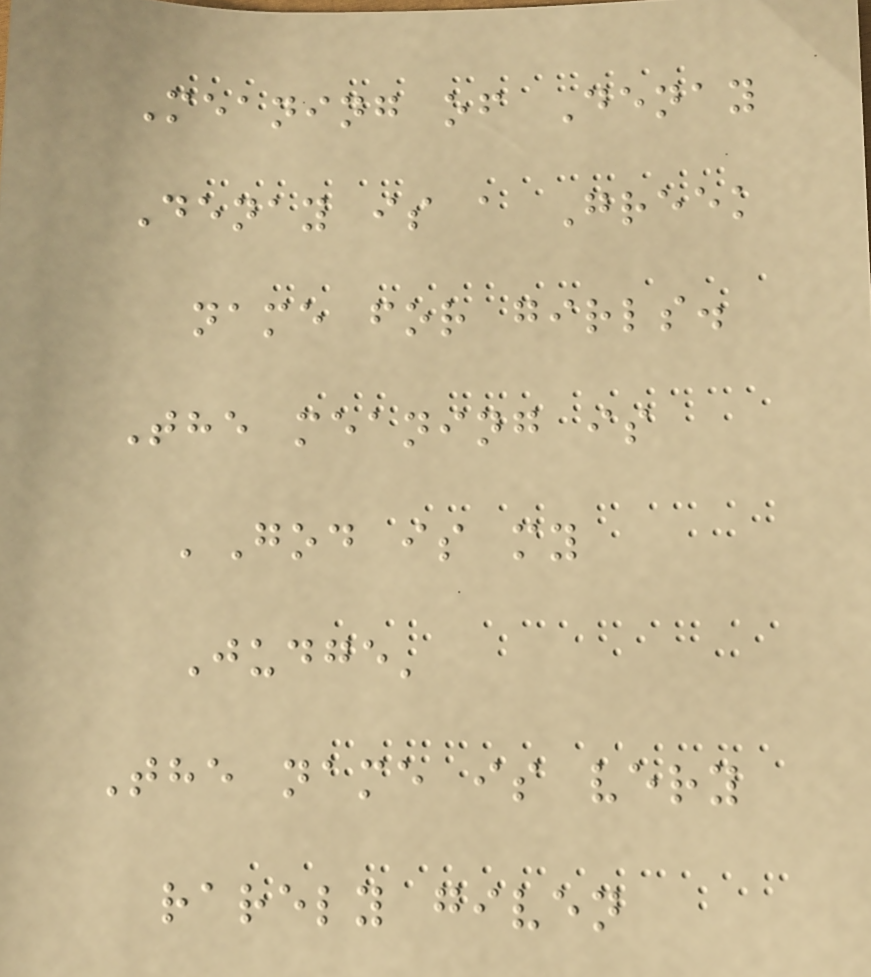Meaning of Denay
Denay is a Greek
name for girls.
The meaning is
'God is my
Judge'
The name is very
rarely given
